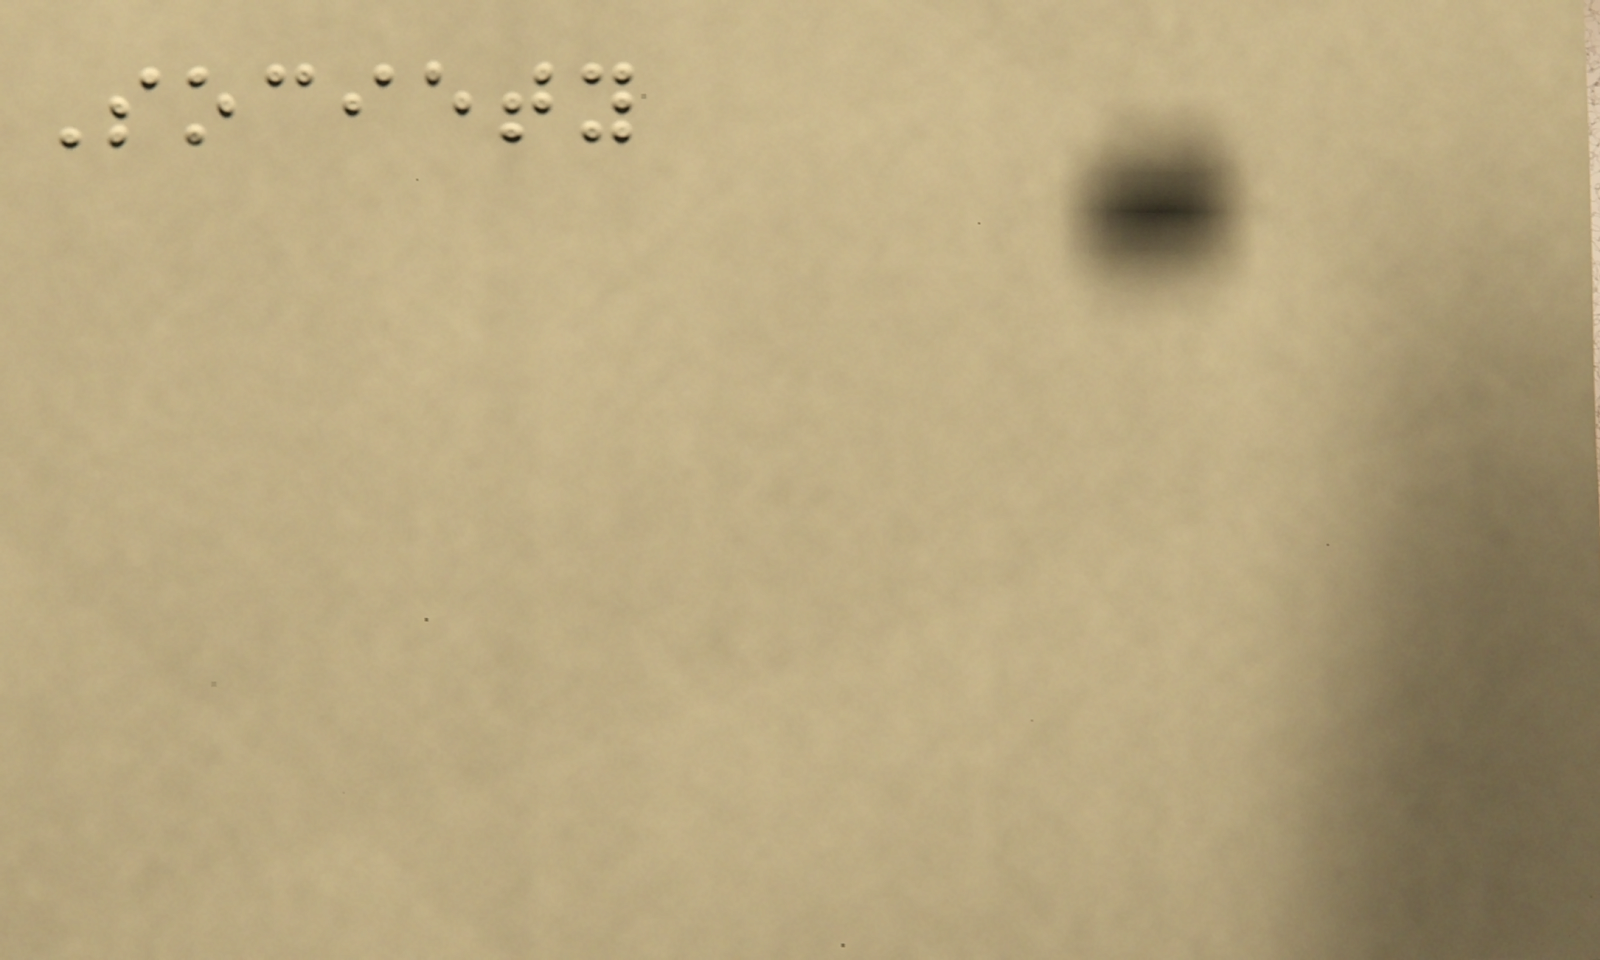Society
